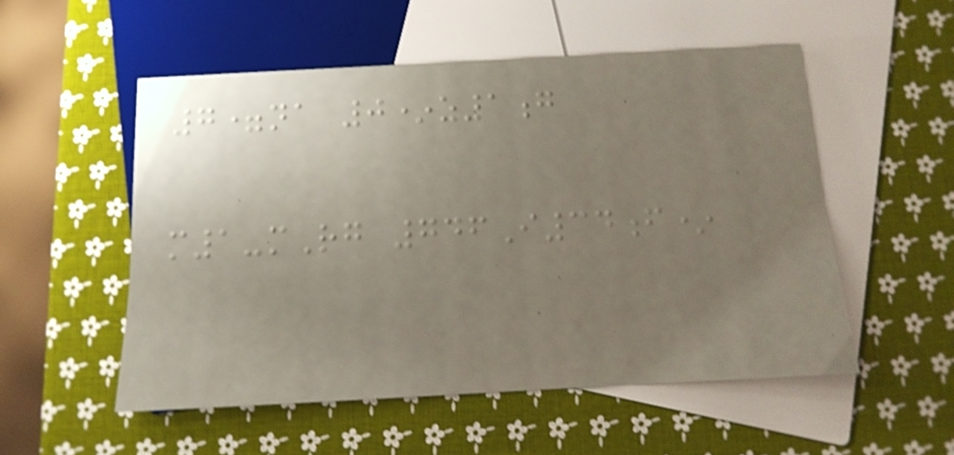7=na 0*z1g
m1-mRg 746I34f*
